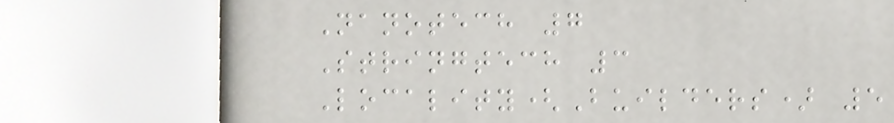Nanotech 7
Stringtech 3
Locality(Builders) 5
